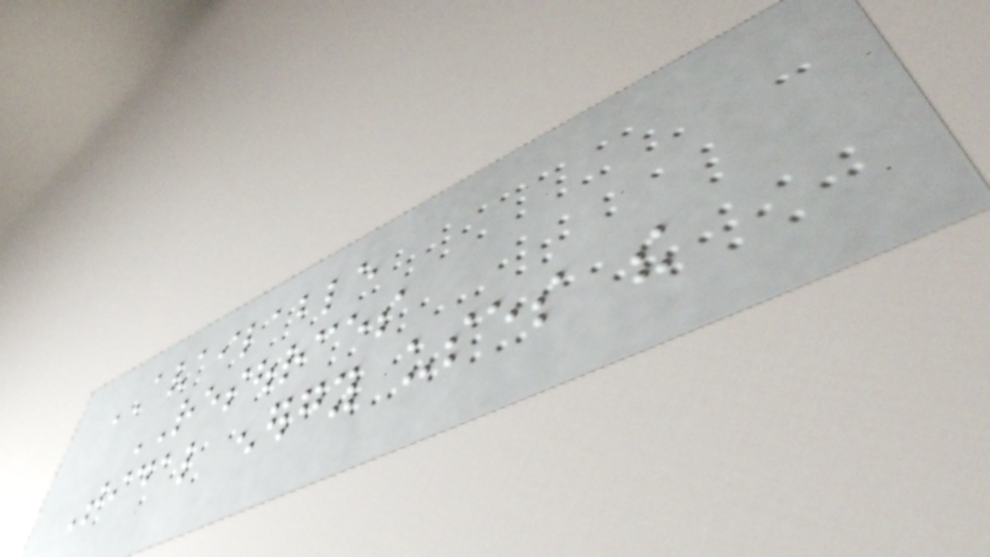AVAILABLE
RESOURCES
Tidal energy uses the
